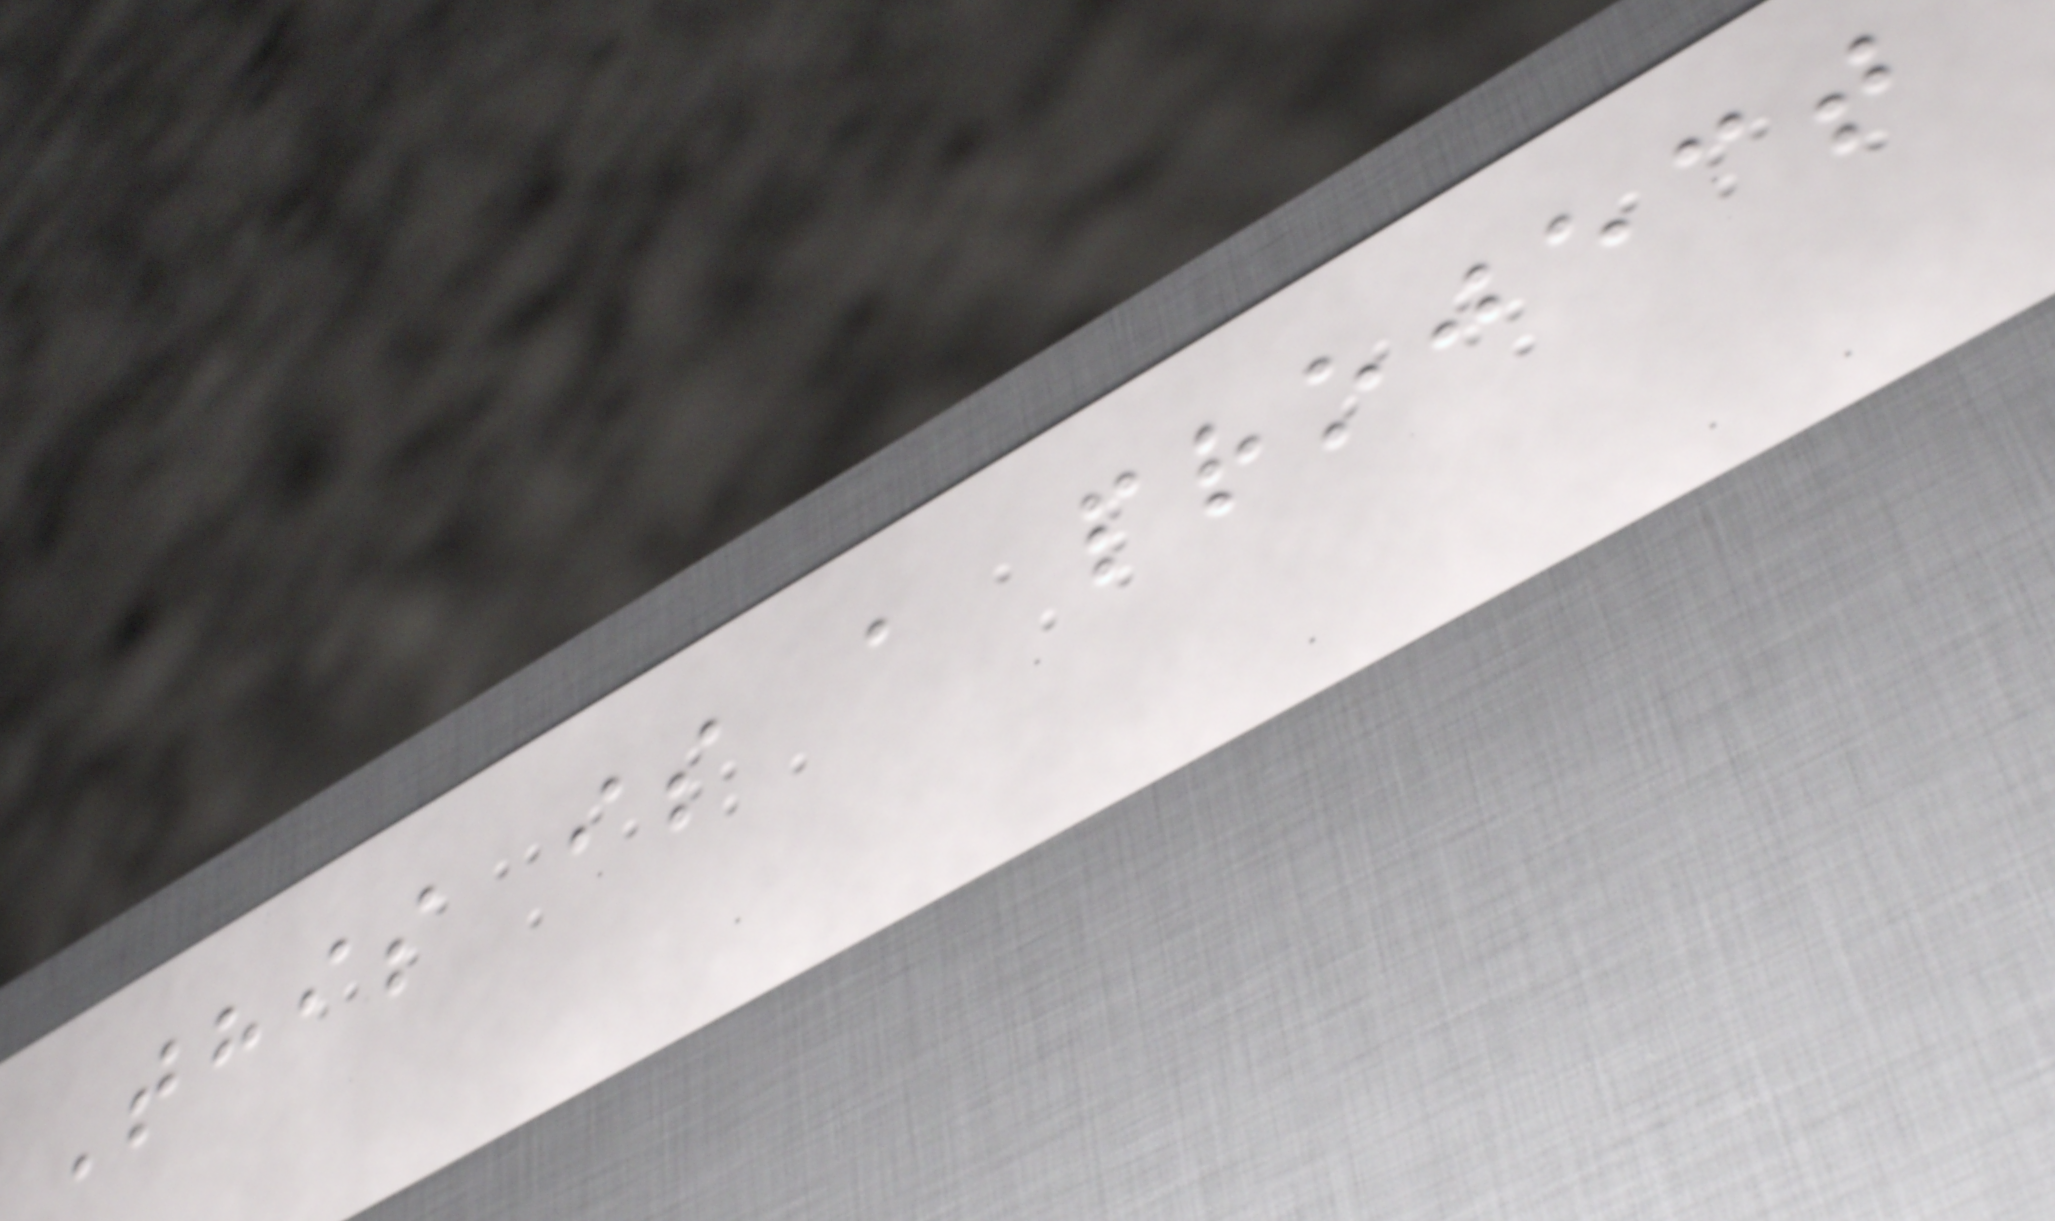This is a project
